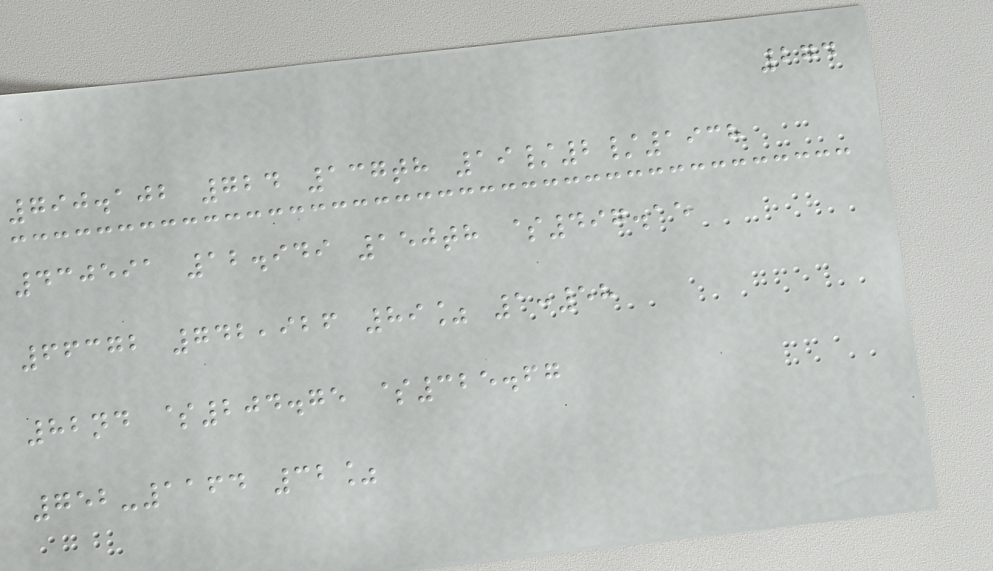274
790.102 724 137th 19/2/1938
430591 12.949 150th $497.15
66372 742,926 89% 1:58
82nd $204.75 $325.67
752-1164 32%
